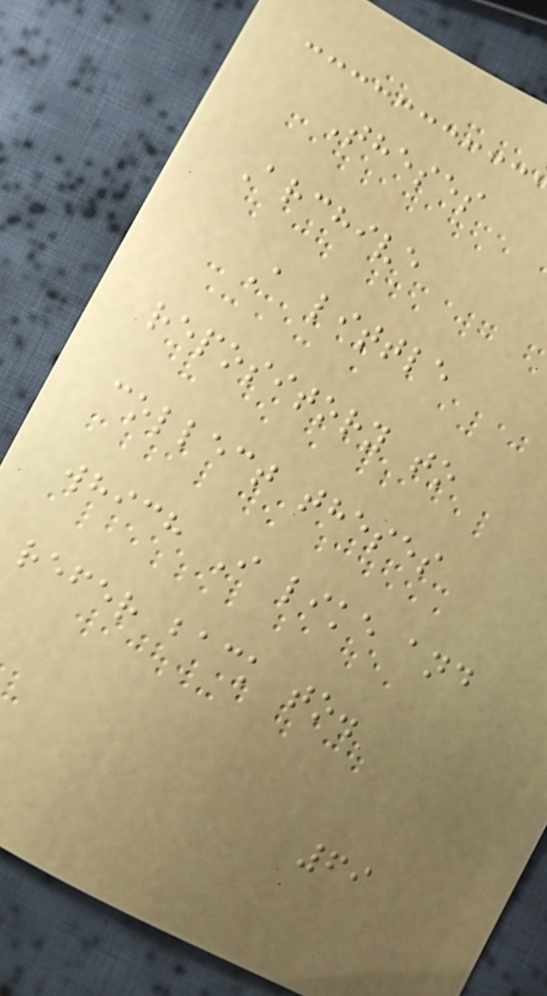Theses
Archive
A little
repository to
collect theses
which I like and
refer back to.
69
